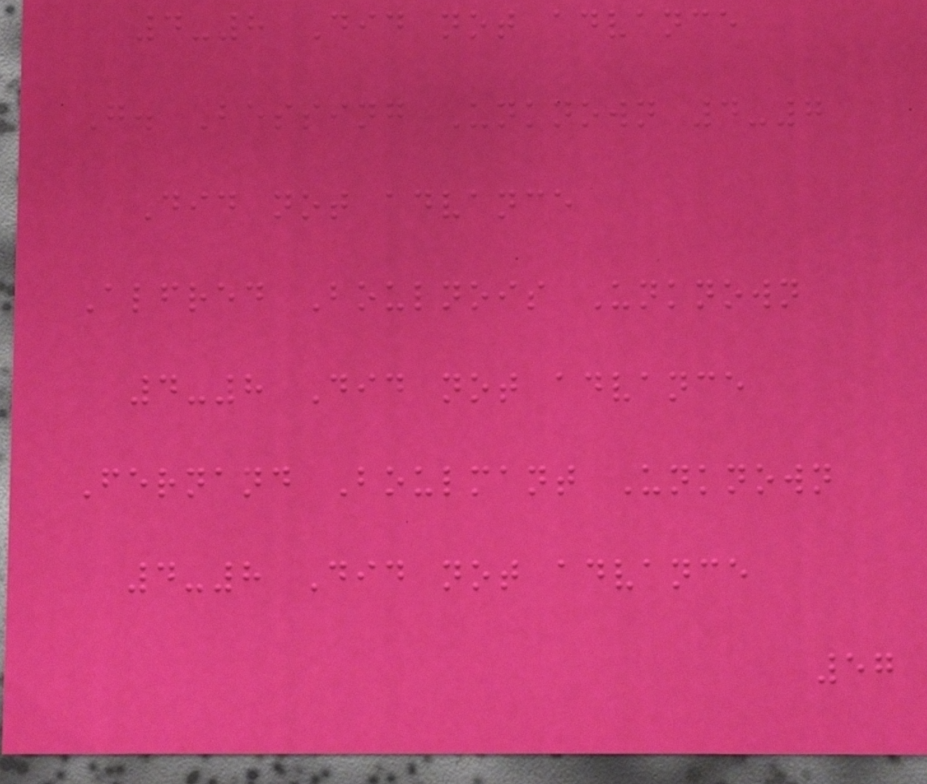4-8 Did not advance
G. Bessing Unknown 4-7
Did not advance
Alfred Boulnois Unknown
4-8 Did not advance
Fernand Boulmant Unknown
4-8 Did not advance
57
